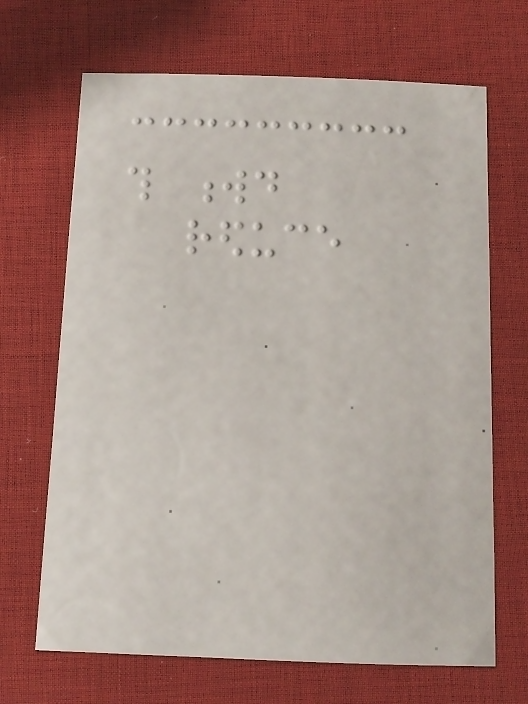this wd
reduce
